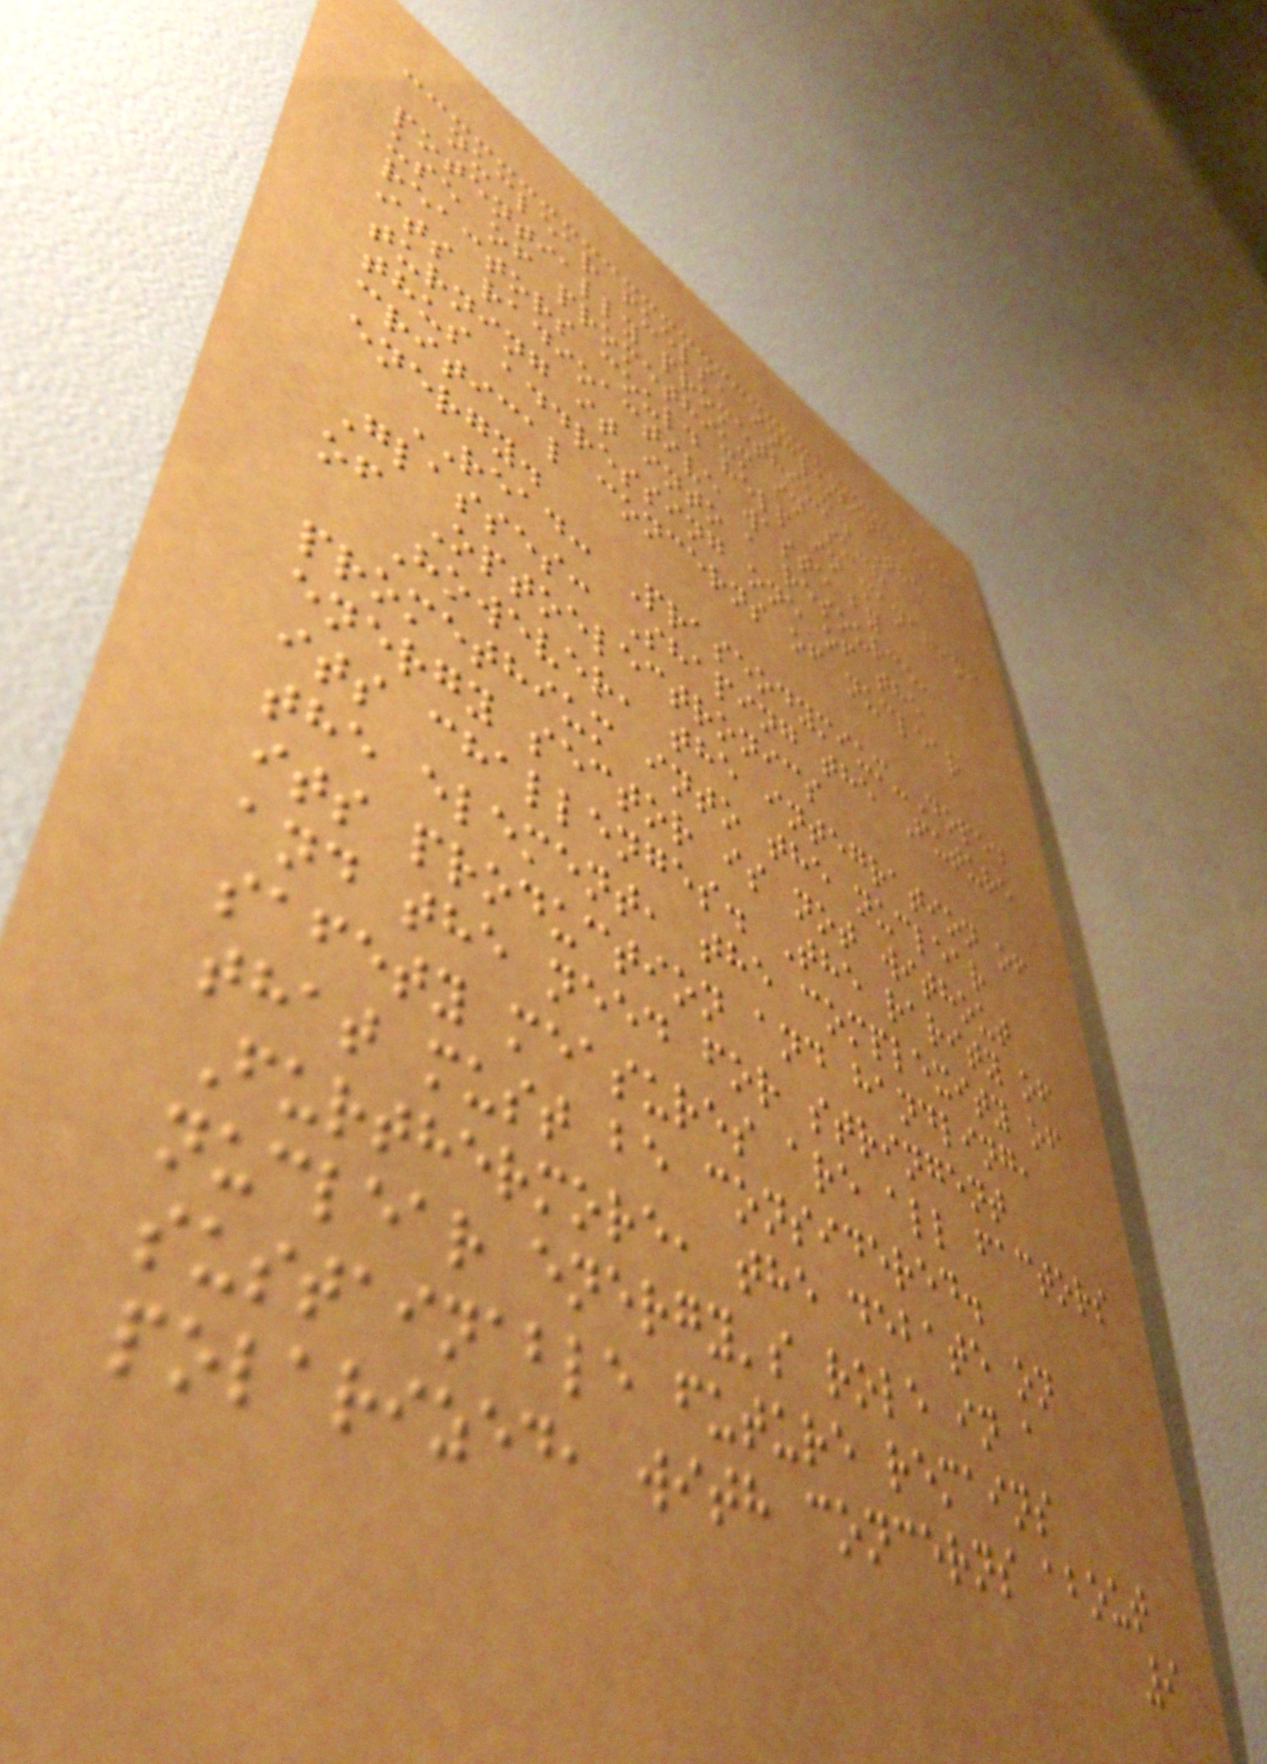nuclear fuels, including
potentially promethium. The
use of promethium in such
reactors could help in managing
its radioactive waste by
turning it into a resource,
thus addressing one of the
critical concerns of nuclear
energy.
READ: Praseodymium-Doped
Glasses: Shaping the Future
of Optoelectronics
However, the integration of
promethium into the nuclear
energy sector is not without
its challenges. The rarity of
the element, the complexity of
its production and handling,
and the need for stringent
safety measures are all factors
that must be considered.
Furthermore, the debate on
nuclear energy's role in a
sustainable future remains
polarized, with concerns about
9
